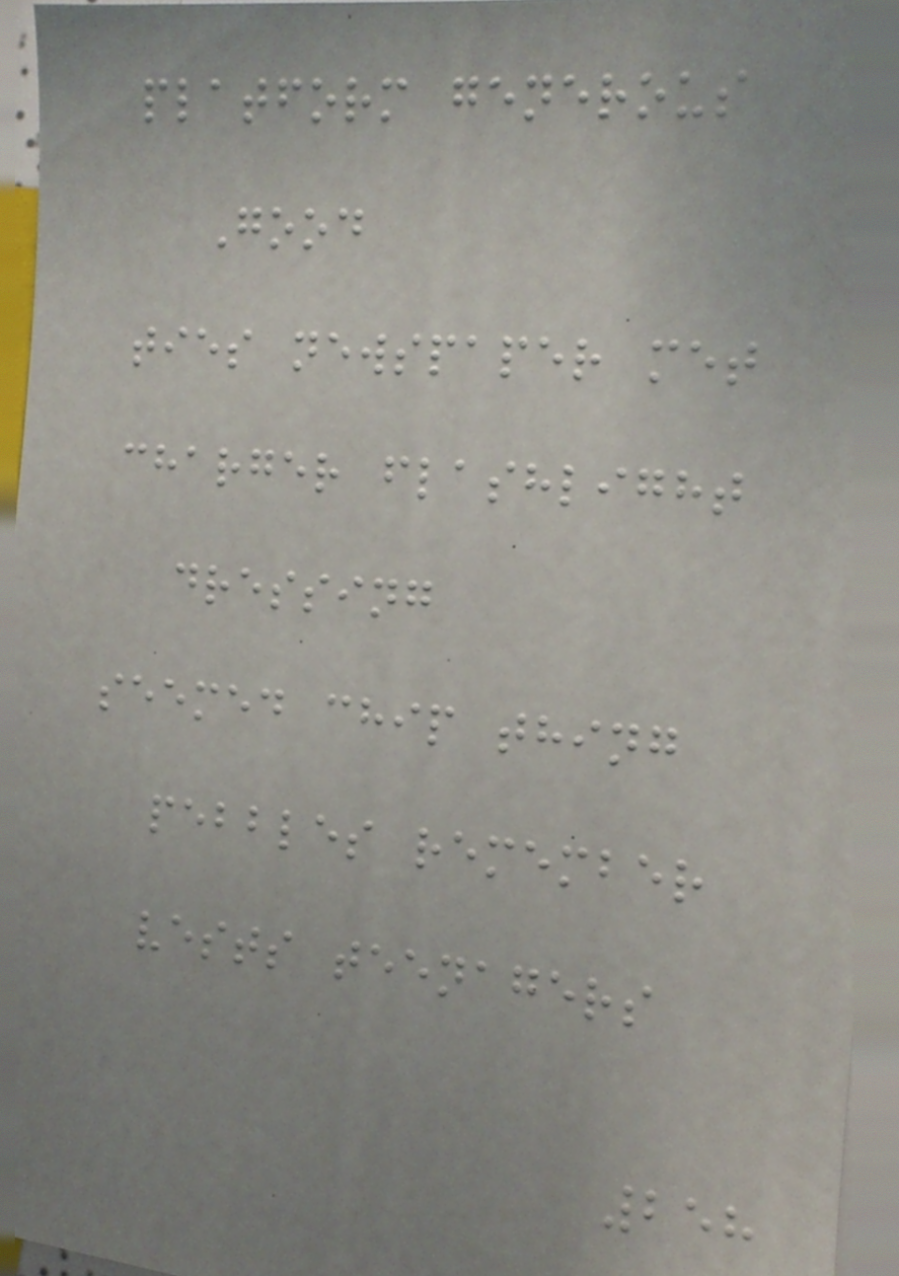platform generous
Good
ties newspaper met
charger flashlight
dressing
seemed chip thing
pebbles remember
vests teenagers
258
